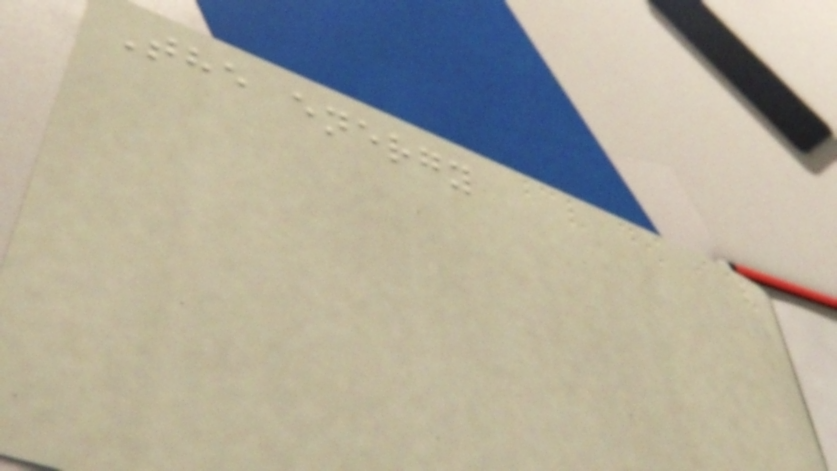The energy
